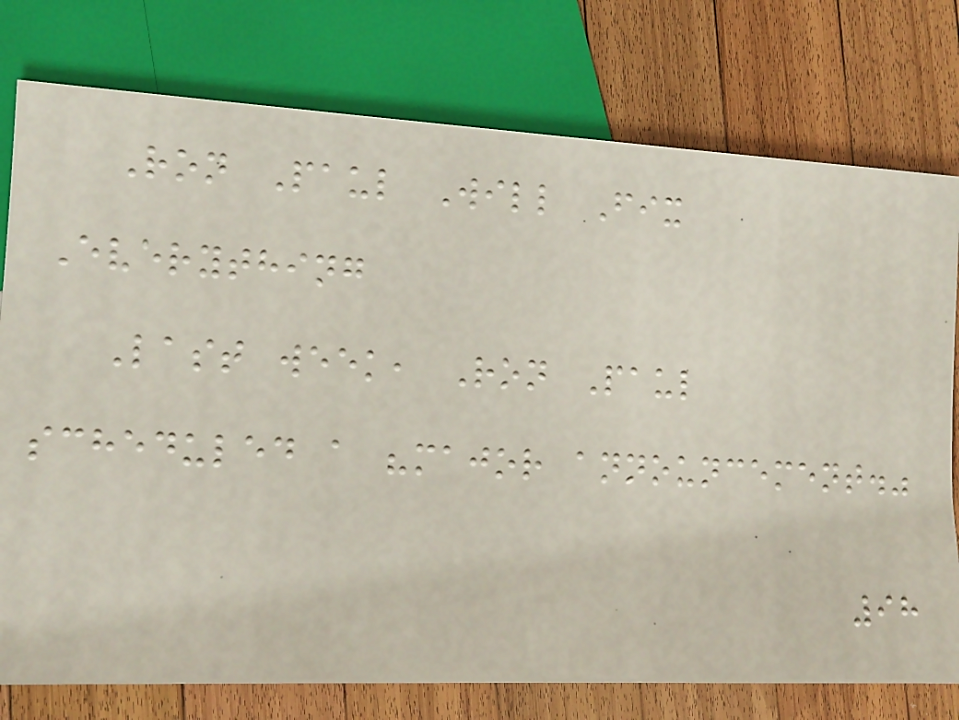Ron Paul Will Fix
Everything
Last week, Ron Paul
scheduled a "major announcement."
98
